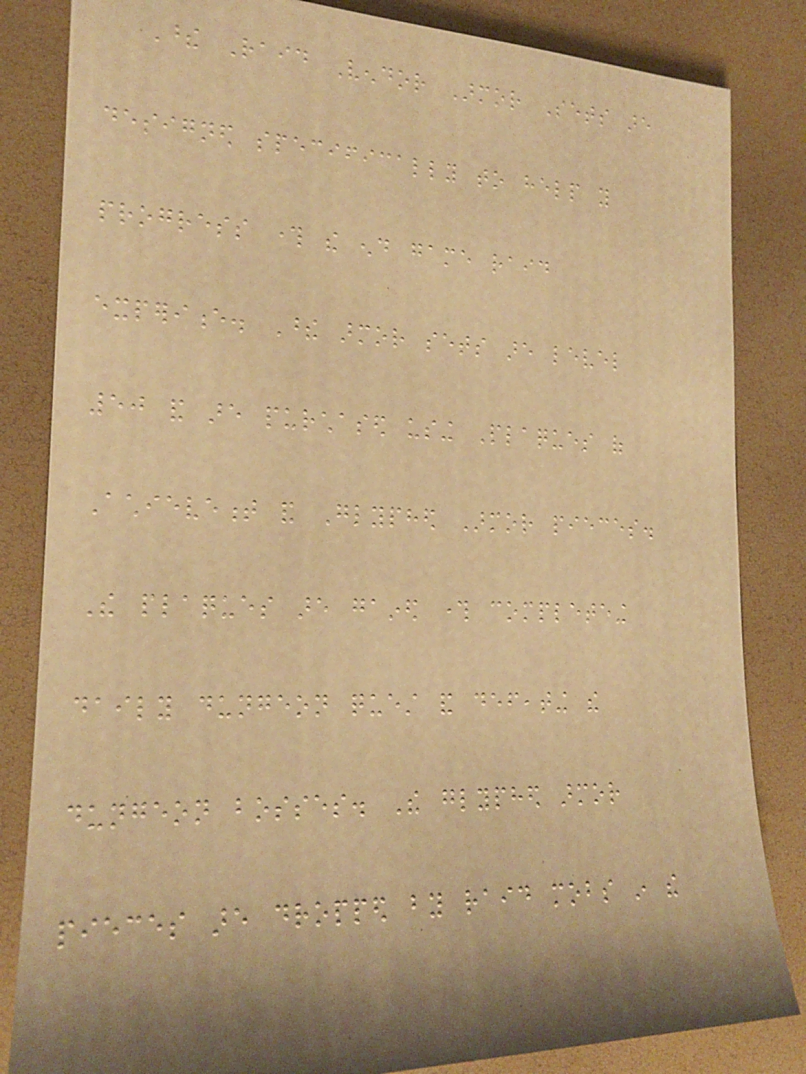These Raid Vendor Armor Sets are
designed specifically to help you
progress through the end game raid
experience. These armor sets are level
50 and are purchased using Plaques of
Achievement and Glyphed Armor pieces.
The plaques are gained through completeing
daily dungeon quest and defeating the
dungeon bosses. The glyphed armor
pieces are dropped by raid mobs in the
